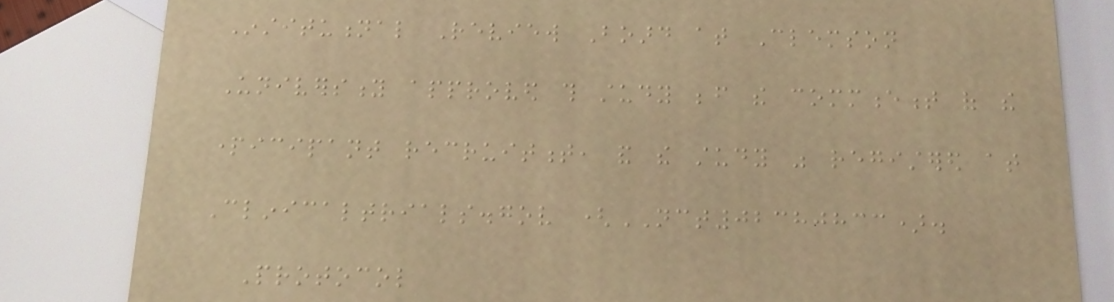Institutional Review Board at Clemson
University approved this study before the commencement of the
participant recruitment, and the study was registered at
Clinicaltrials.gov (NCT02380833).
Protocol
